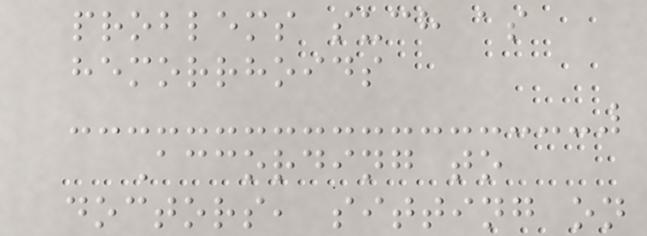problems such as
hemorrhoids
According to
doctors, sitting on
